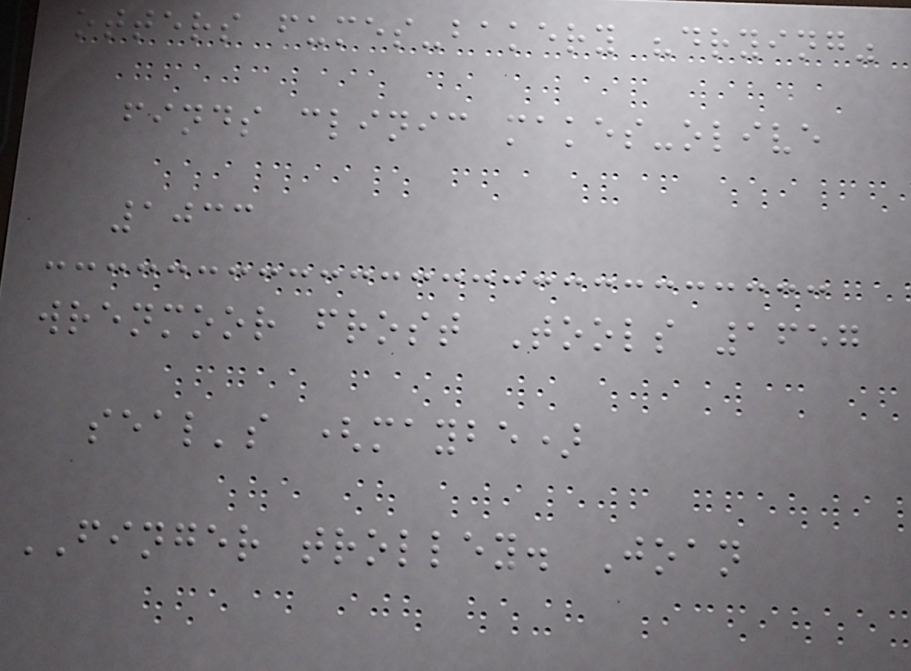otters fumes-bakery "drying"
finds clinic makes-olive
1033
wrenmoor frost Tools 1657
seal's (maybe)
FINGER trolley. Joan
